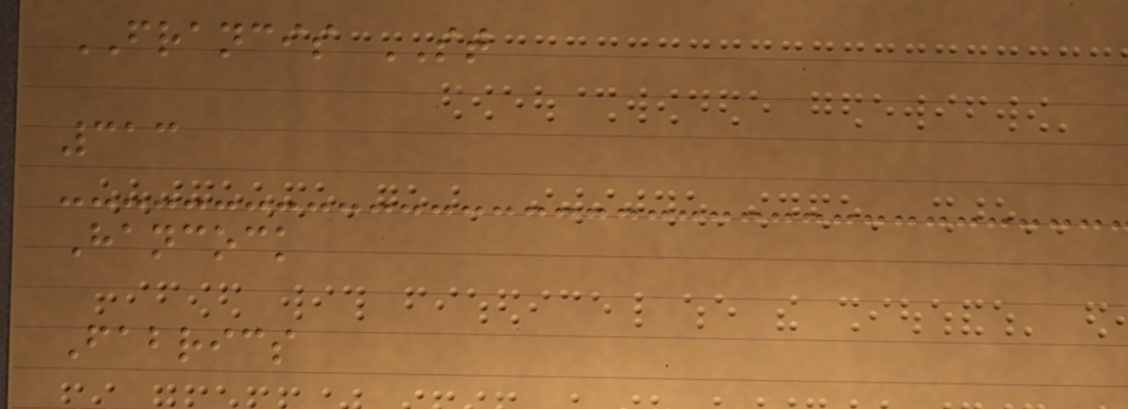FRANCIS ST
313
Hancock
Fabrics
